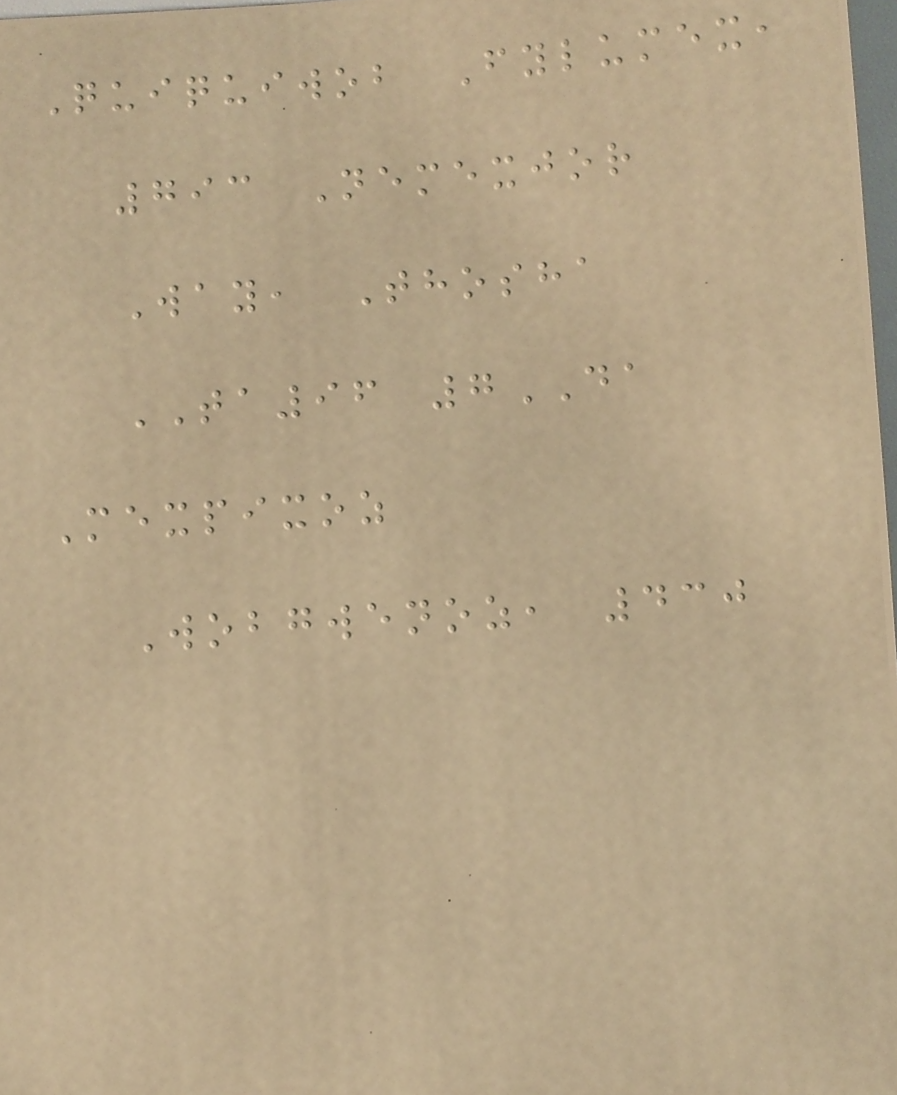Quiquiwob Fylumex,
793 Nemexjor
Way, Thosha
TA96 7DA
Mexpixoz
Wobgwenoz, 430
